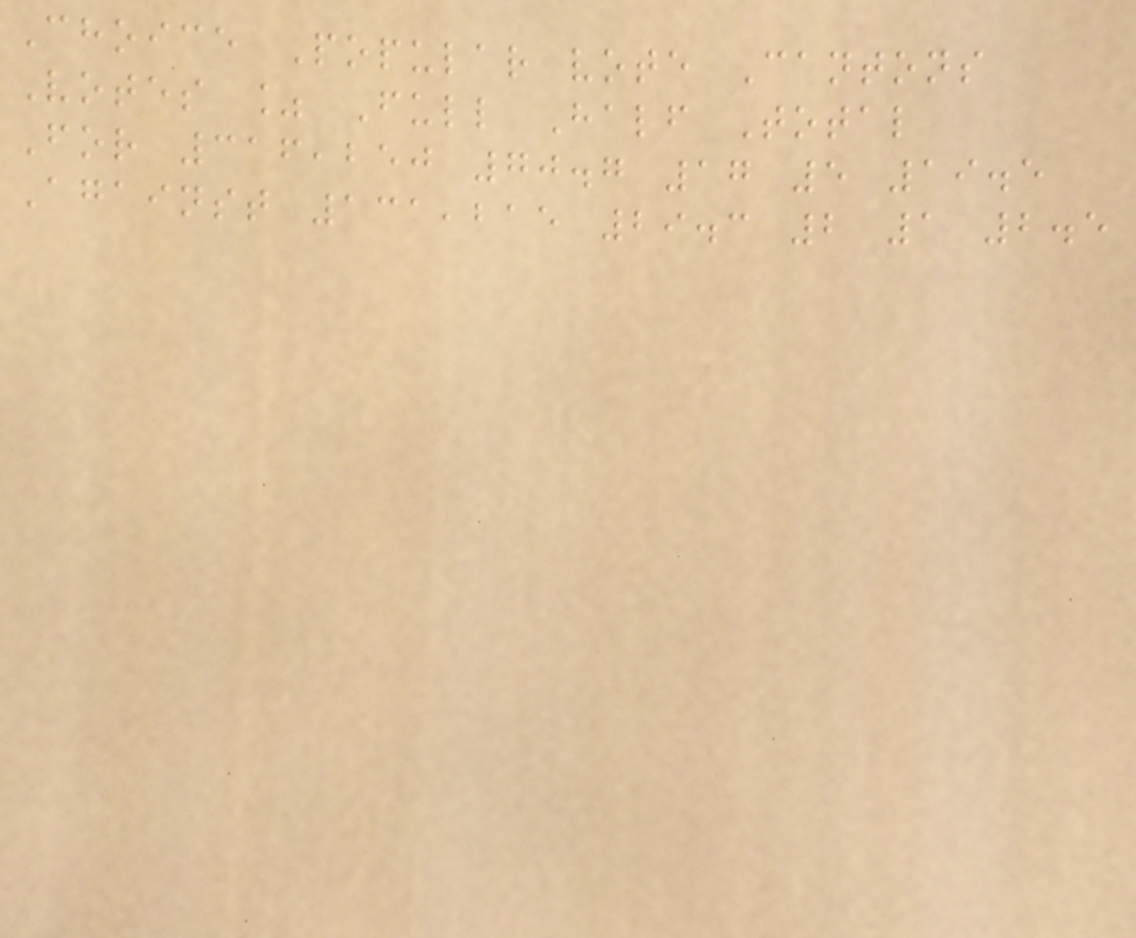Choice Popular vote Cantons
Votes % Full Half Total
For 316,250 70.7 17 5 19.5
Against 131,215 29.3 2 1 2.5
